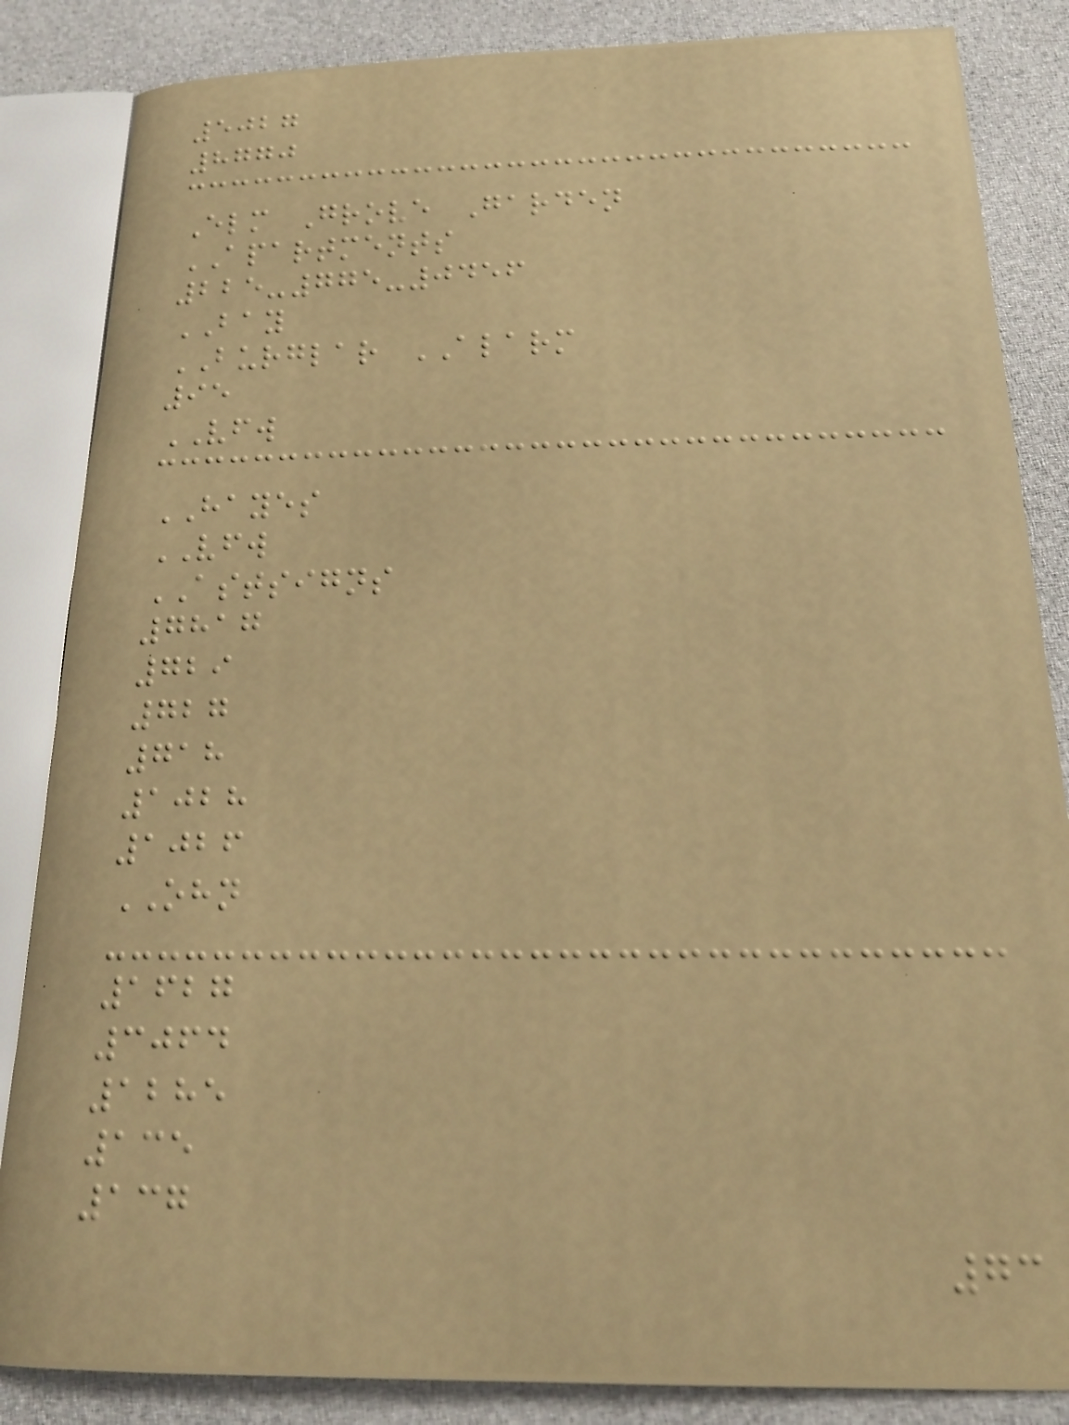5027
8770
Elm Grove Garden
APARTMENTS
225-775-0456
BAY
BURGLAR ALARM
95
VFW
HAYES
VFW
ASTSIGNS
7817
729
727
718
1028
1026
OHN
1627
3064
1285
135
137
73
